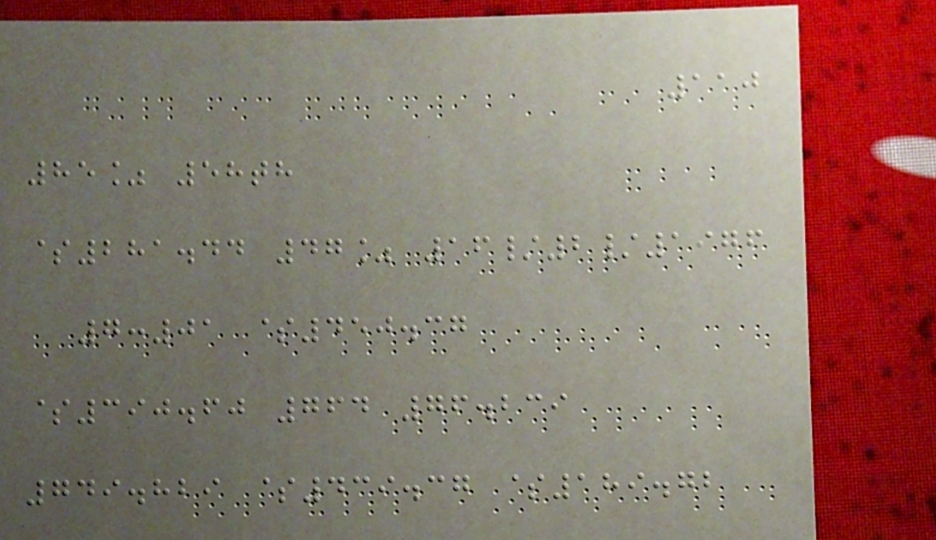110
85% 58th
$281.44 47% 16/2/1976
7:01 $450.37
$390.60 764 76.239
749.829 $439.37 $189.72
